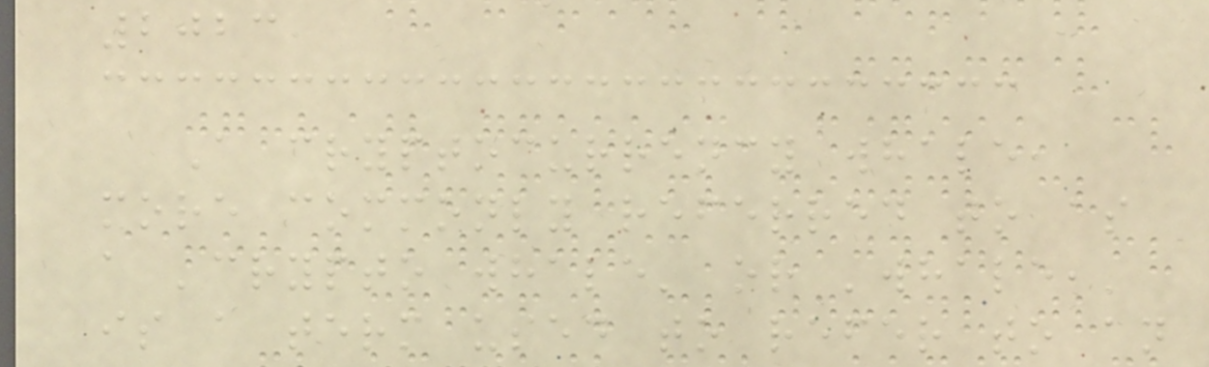2023
A cryptocurrency whale,
more commonly referred to as
a 'crypto whale' or 'whale,'
is a term used to refer to an
